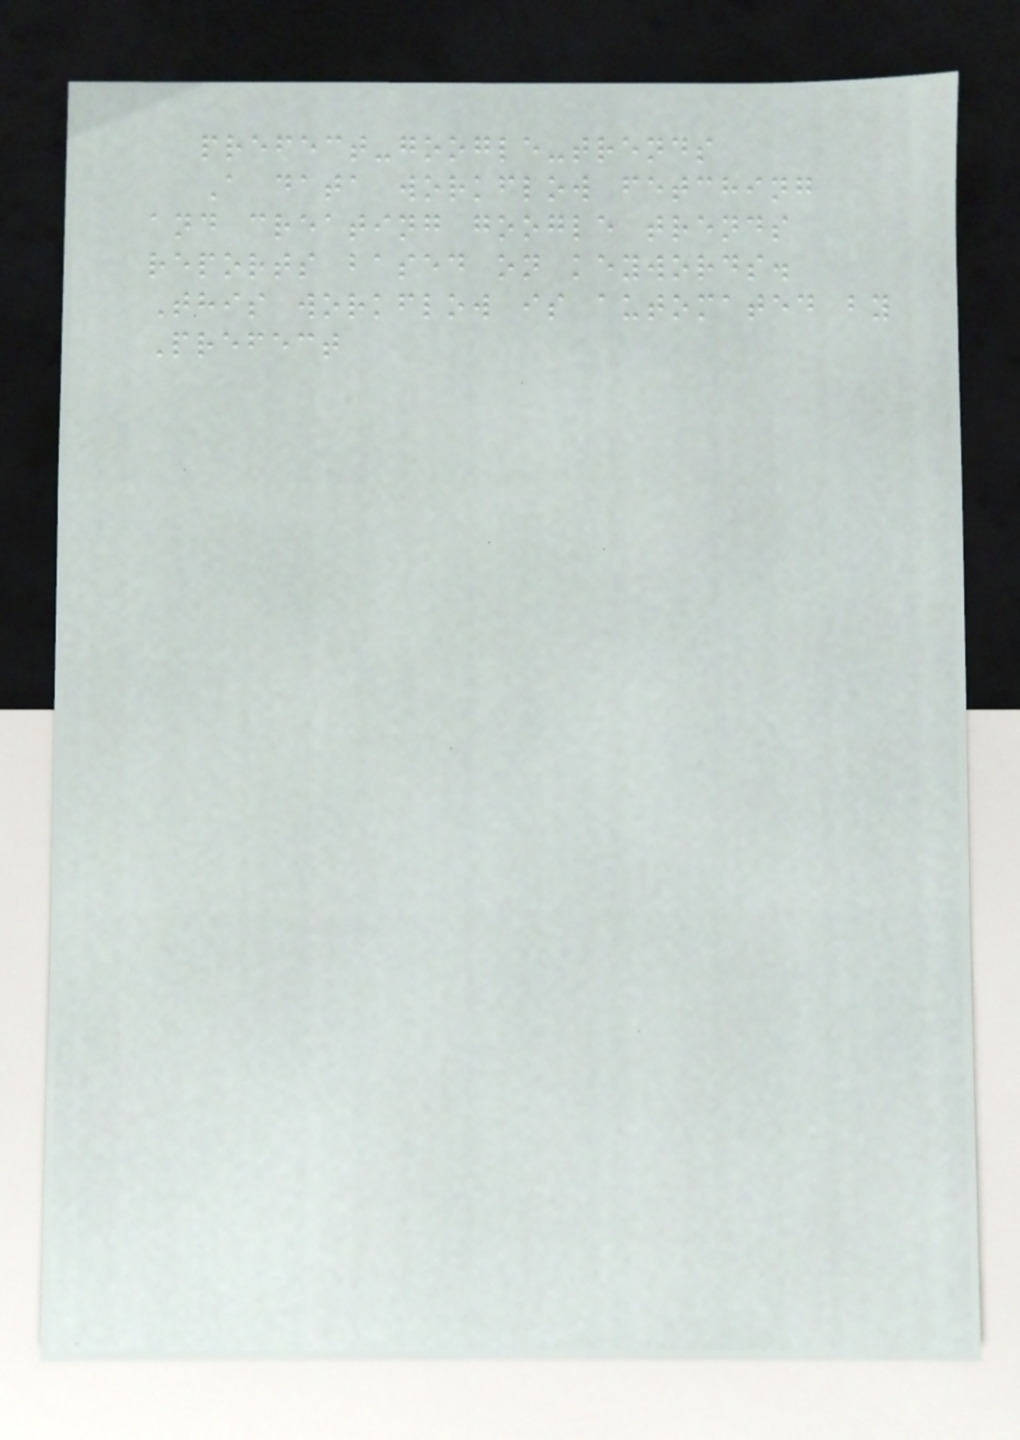prefect-google-trends
A data workflow fetching
and creating google trends
reports based on keywords.
This workflow is automated by
Prefect
